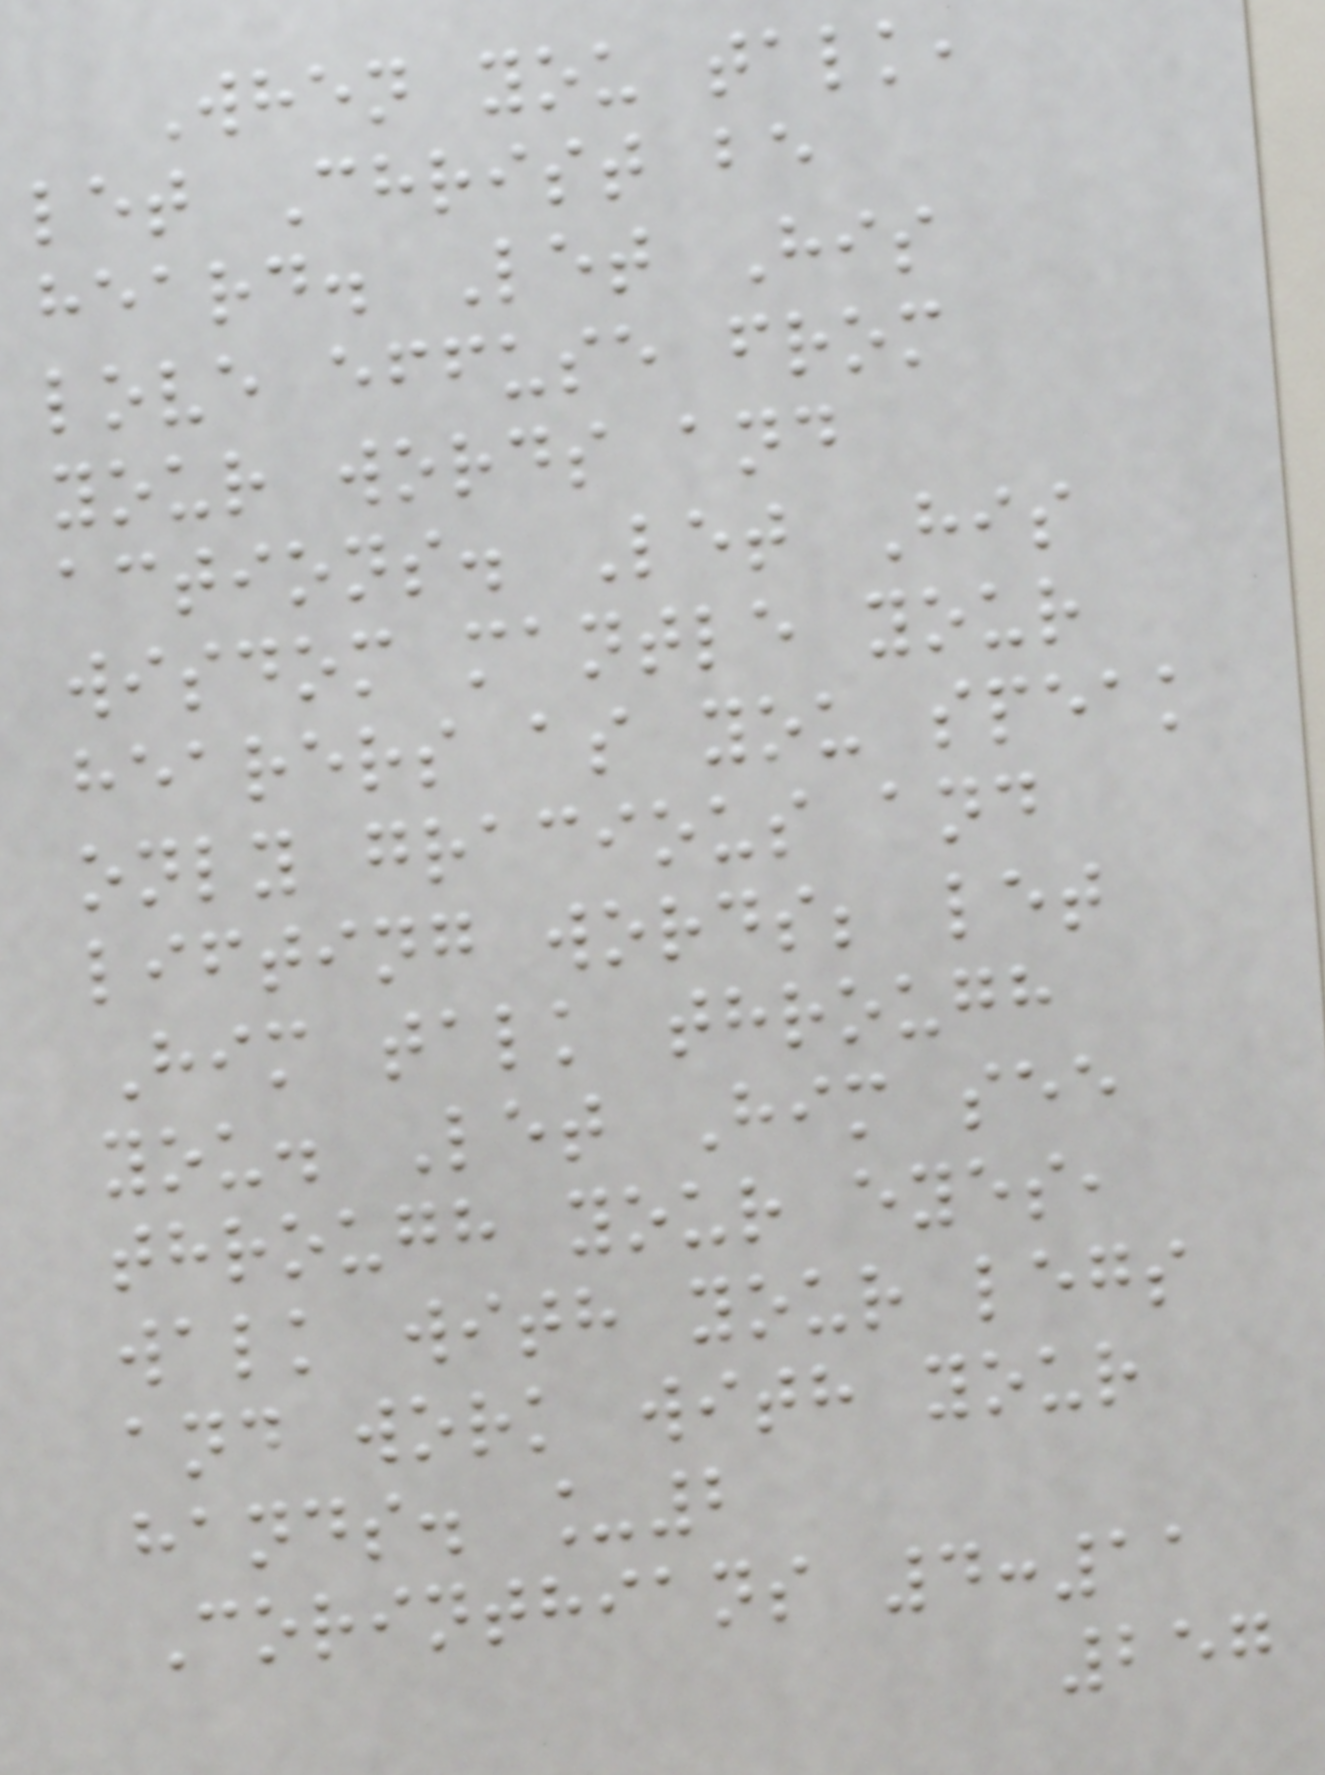When you talk,
let Christ be
heard. Let His
love effuse from
your words and
actions. Let His
wisdom mantle your
hearers as you speak
only gracious and
lifting words; let
Him talk through
you. Let Him see
through your eyes,
walk with your legs
and work with your
hands. _2
Corinthians 4:11
257
